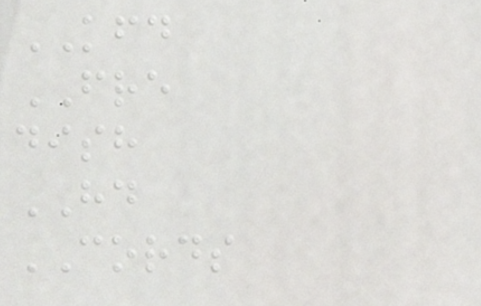KFD
FRE
dish
HD
CORDS
